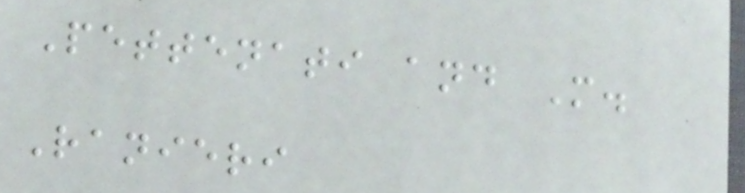Pettenati and M.
Ranieri
